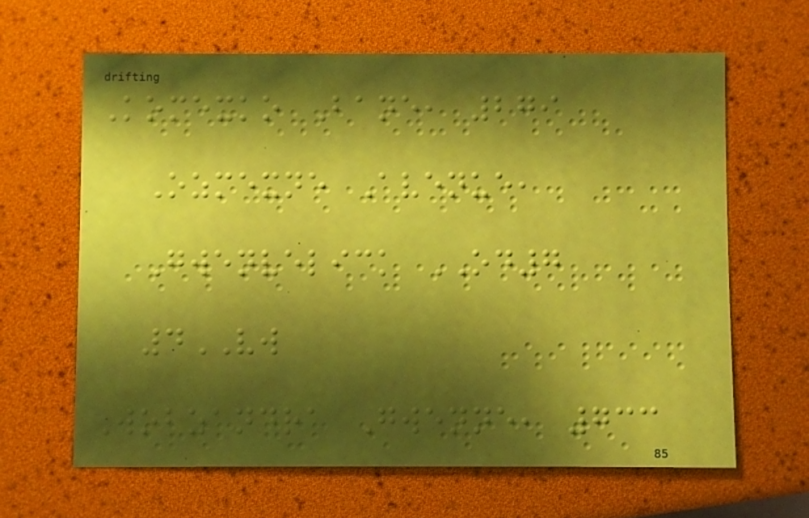Komexko Bane, 279
Ozmexne Avenue,
Gwenvelick OD7
4VW
Wobzandra Gwenne, 733
